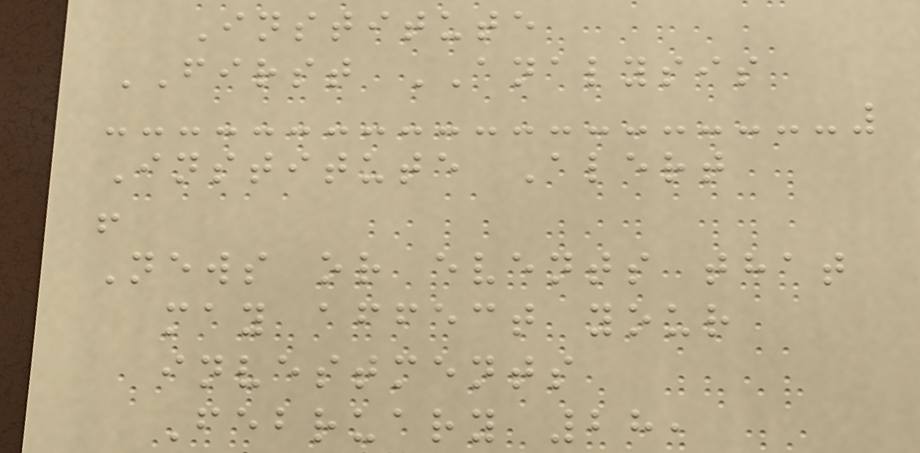Institute
FIRST ANALYSIS
Institute Alert
!
News or events that
may affect your
investments
February 28,
